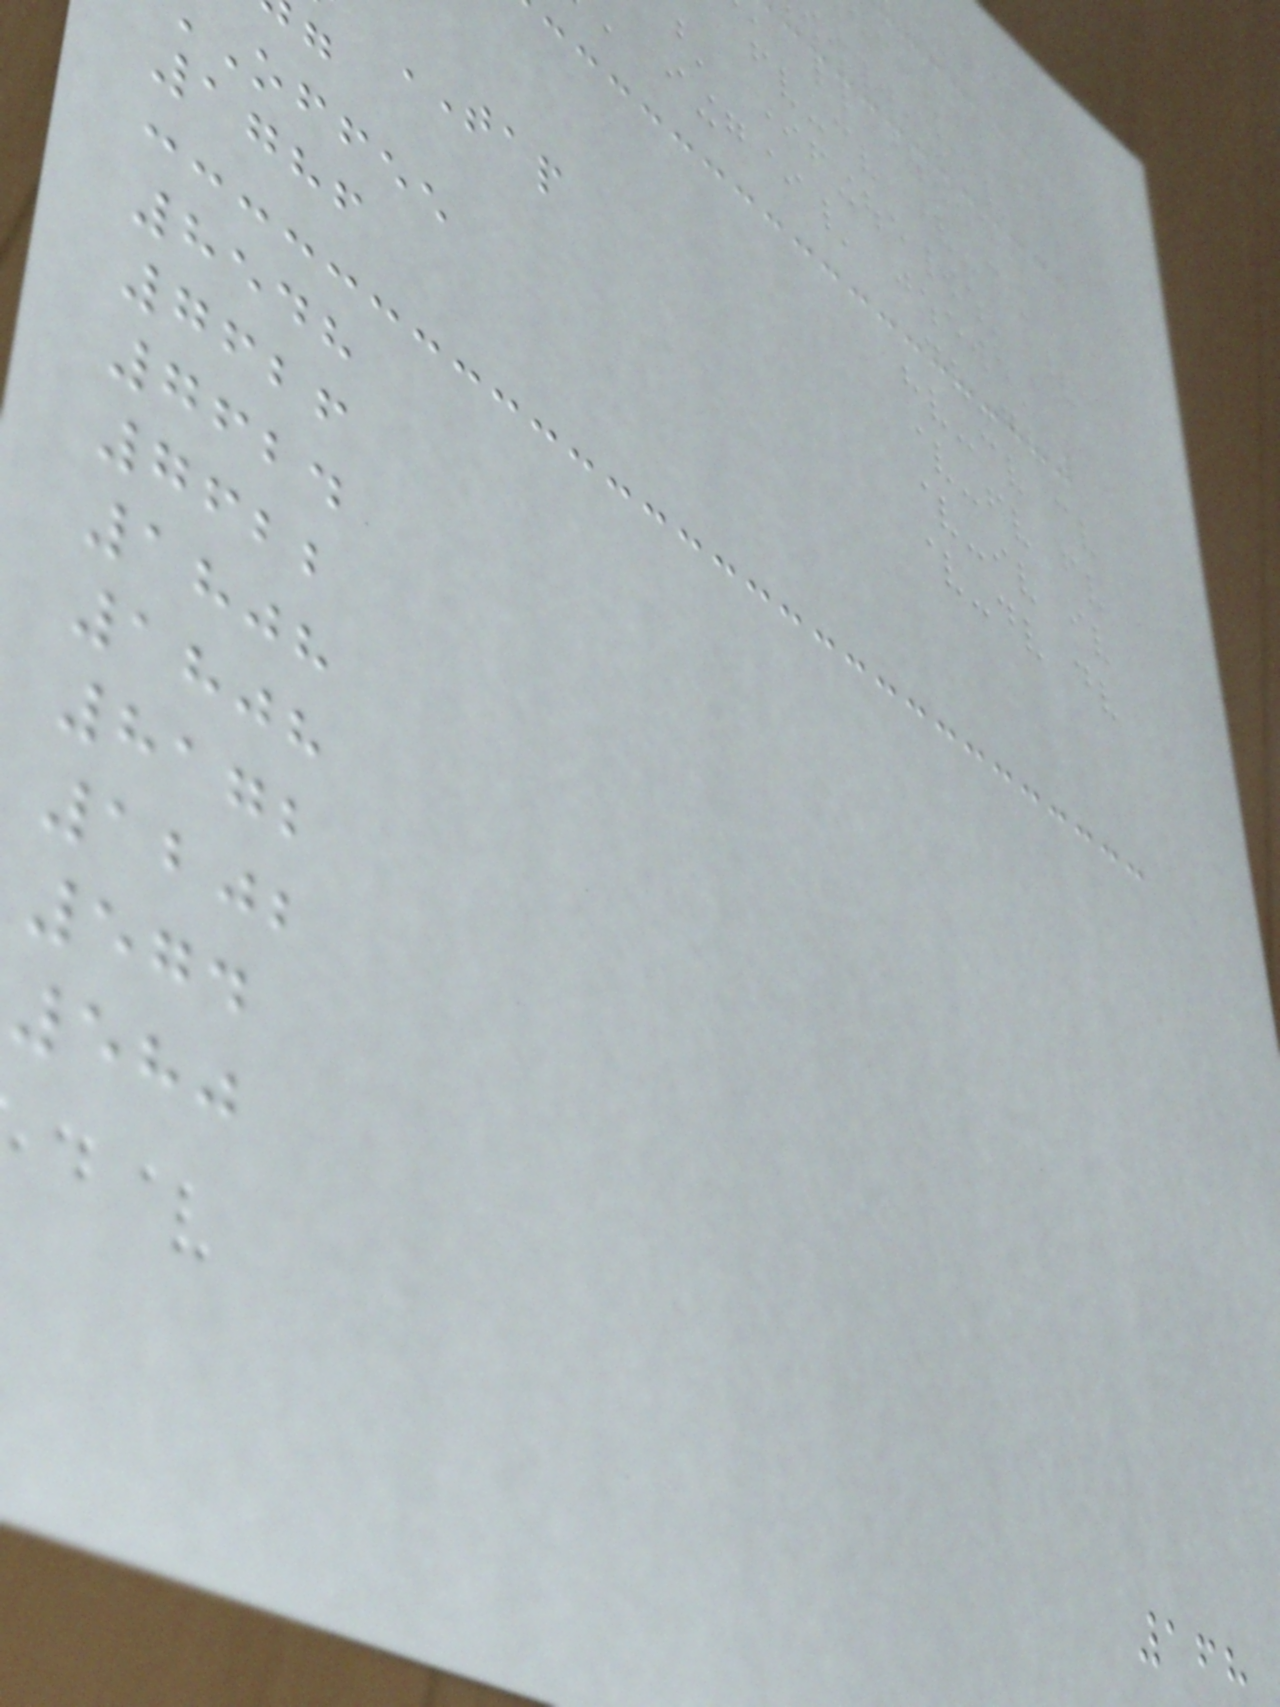TAP
offee
1786
8548
7626
7624
7622
1808
1808
8172
1202
574
580
168
